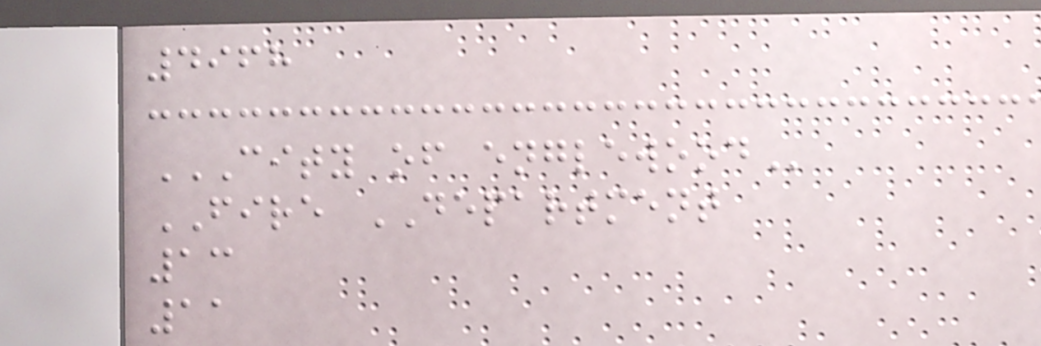4968
CITY OF ENGLEWOOD
FIRE DEPARTMENT
13
11
